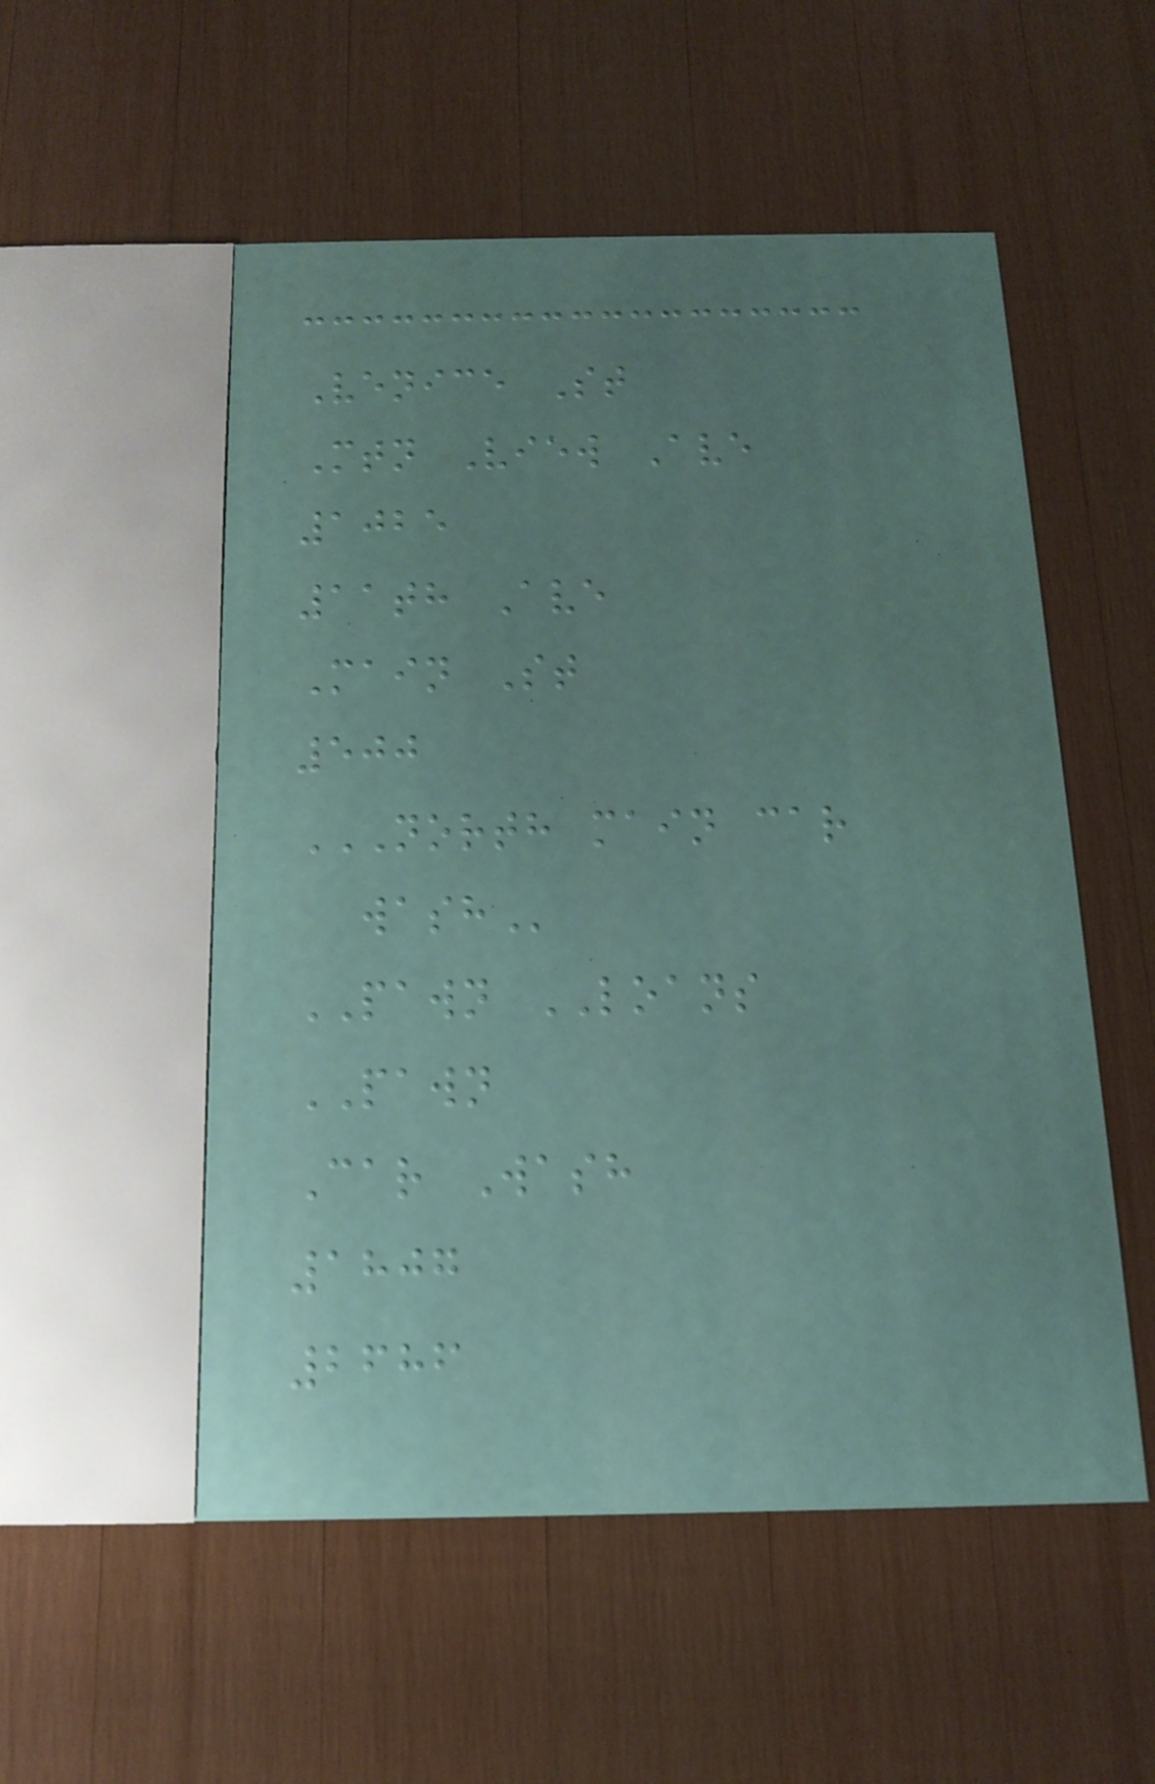Venice St
Mtn View Ave
1025
11th Ave
Main St
500
NORTH MAIN CAR
WASH
PAWN LOANS
PAWN
Car Wash
1807
2686
